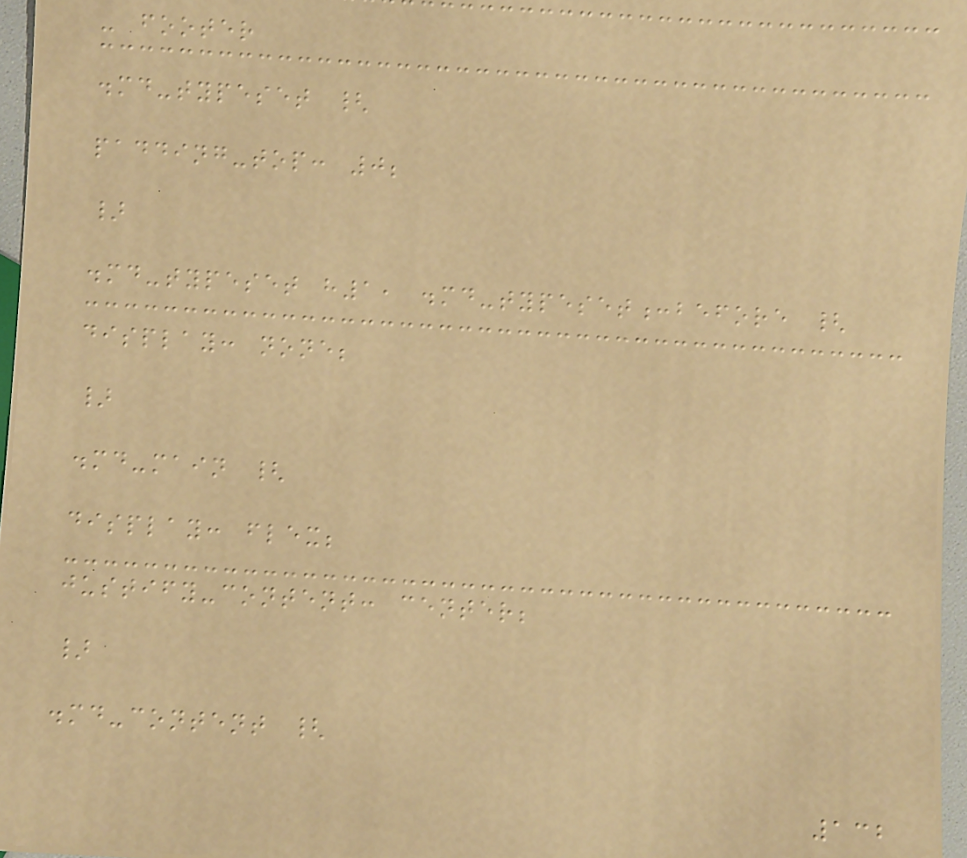- footer
.md-typeset {
padding-top: 0;
}
.md-typeset h1, .md-typeset:before {
display: none;
}
.md-main {
display: flex;
justify-content: center;
}
.md-content {
132
